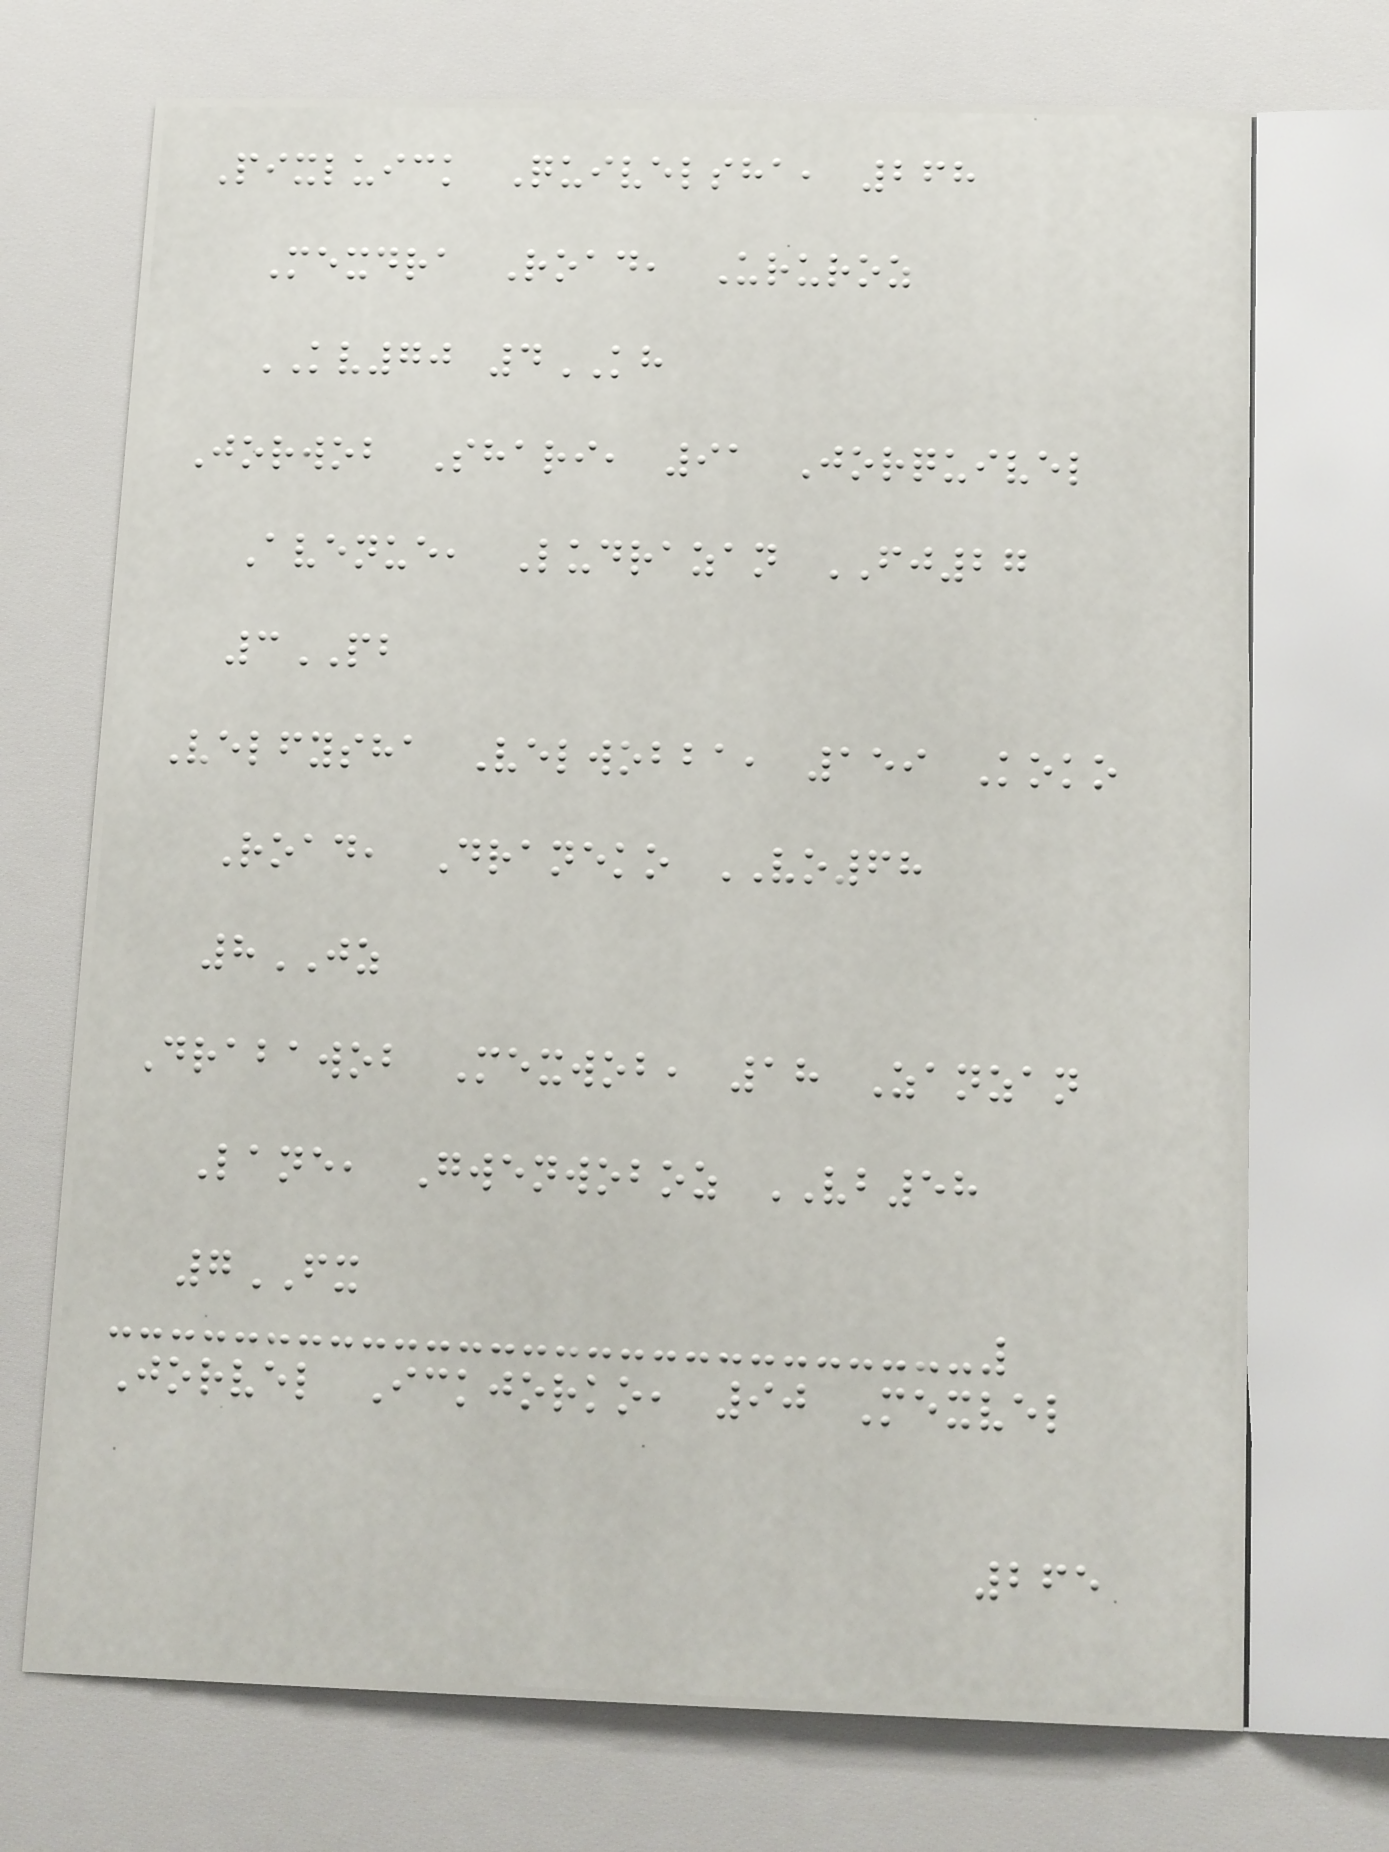Pixluick Quivelsha, 268
Mexdra Road, Ururoz
KV70 4KH
Jorwob Shari, 91 Jorquivel
Avenue, Ludrazan FJ27
3PB
Velfysha Velwobba, 159 Koko
Road, Draneko VO68
8JZ
Drabawob Mexwob, 18 Zanzan
Lane, Gwenwoboz VB58
7FX
Jorvel Ickjorko, 90 Mexvel
265
